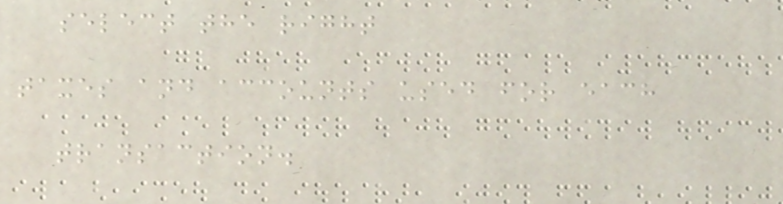select the right
taxes and accounts used for each
transaction.
